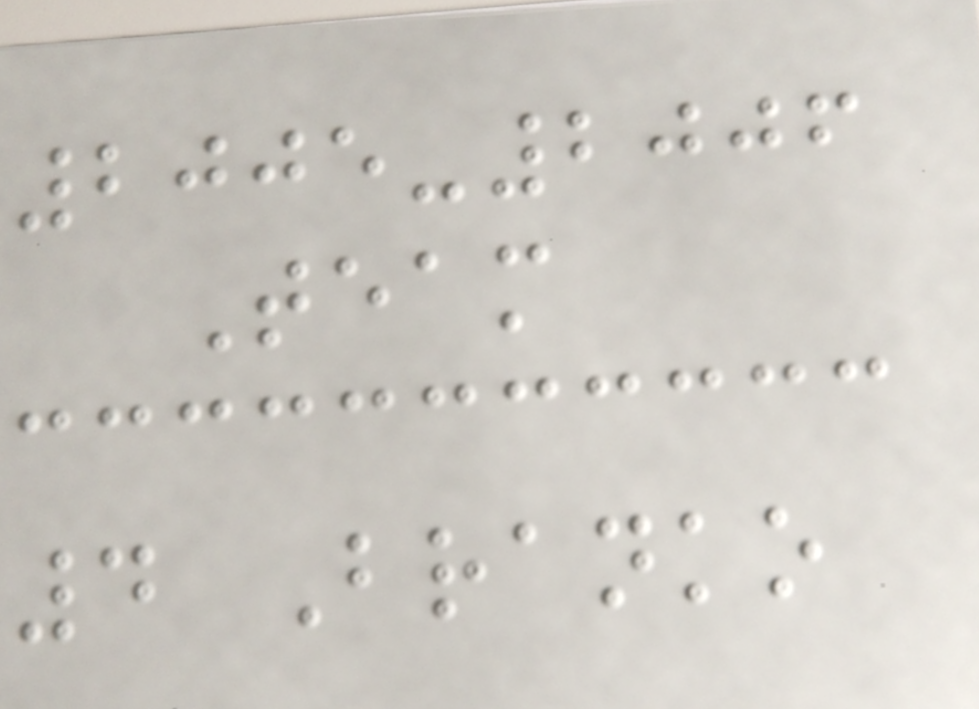2005-2006
Team
4 Branko
